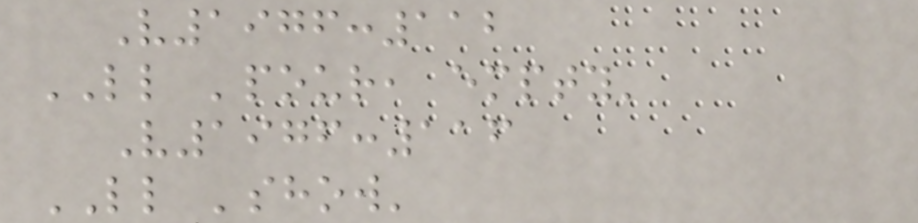V1976:112
LL 'pour, empty'
V1976:116
LL 'show'
